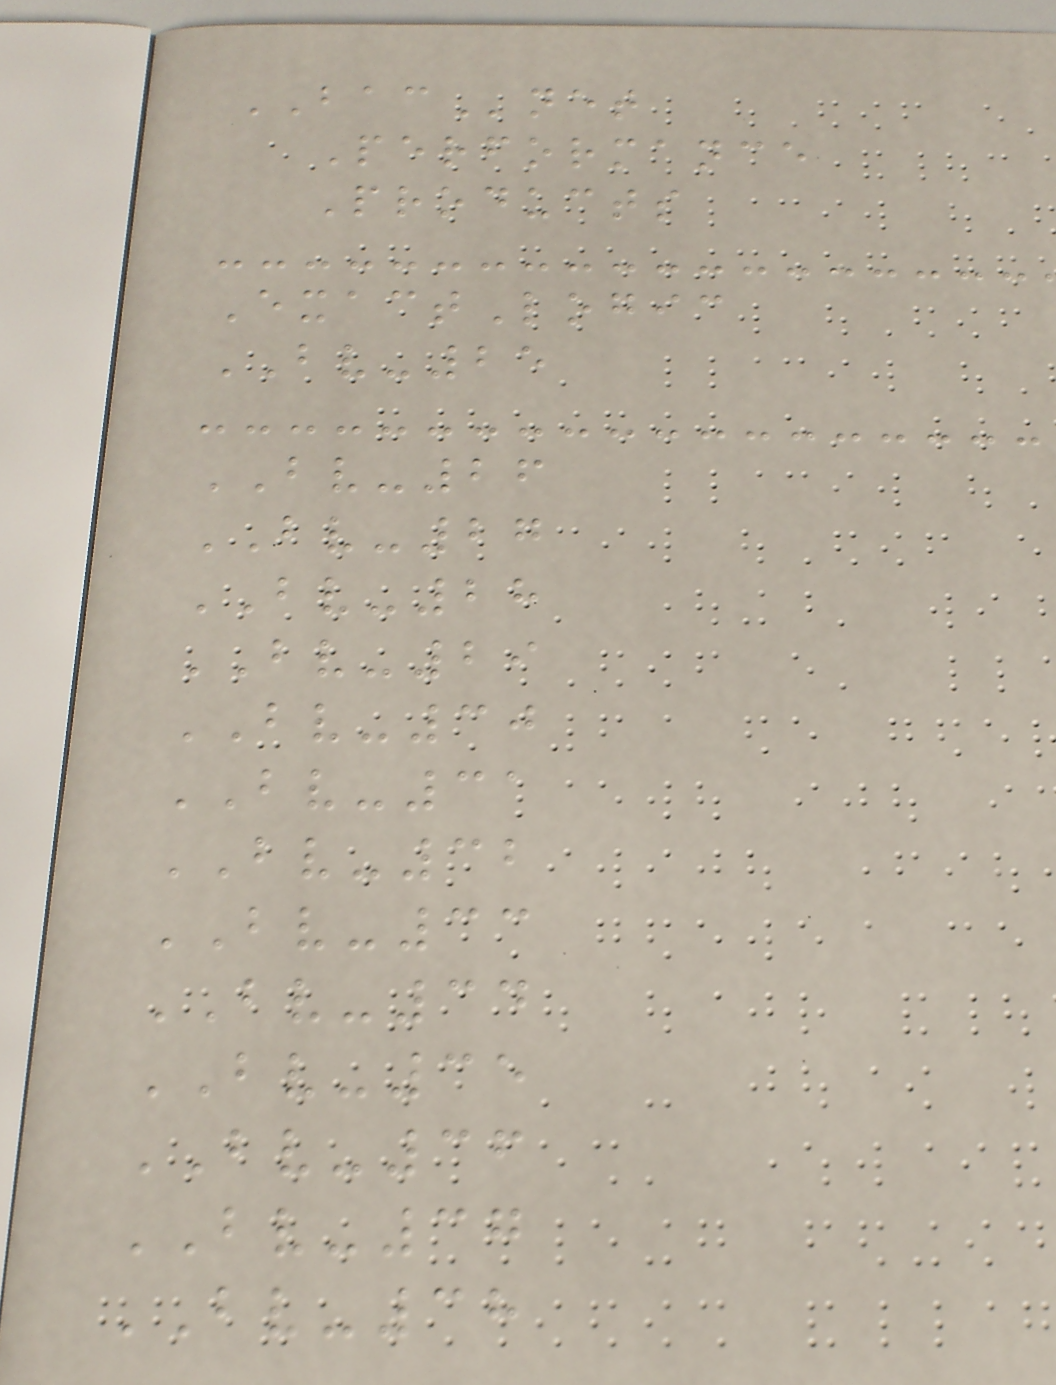BACnet
Performance
Products
ExactLogic
BV-25
BV-26
BV-27
BV-28
BV-29
BV-30
BV-31
BV-32
BV-33
BV-34
BV-35
BV-36
BV-37
BV-38
